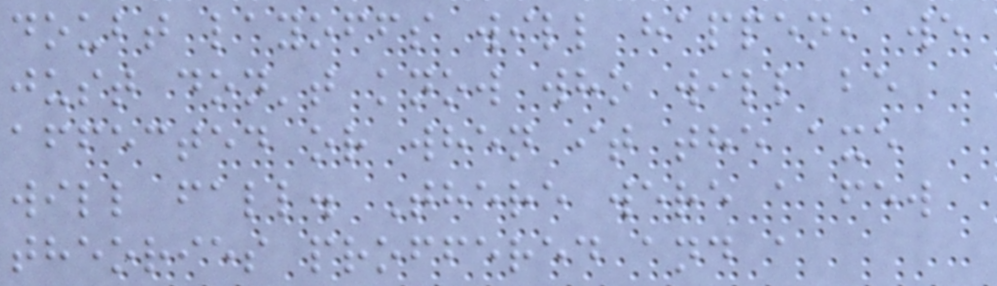doubt layoffs will happen, we
just don't know who will be
affected or when it the axe
will fall. There were a few
theories proffered and a
